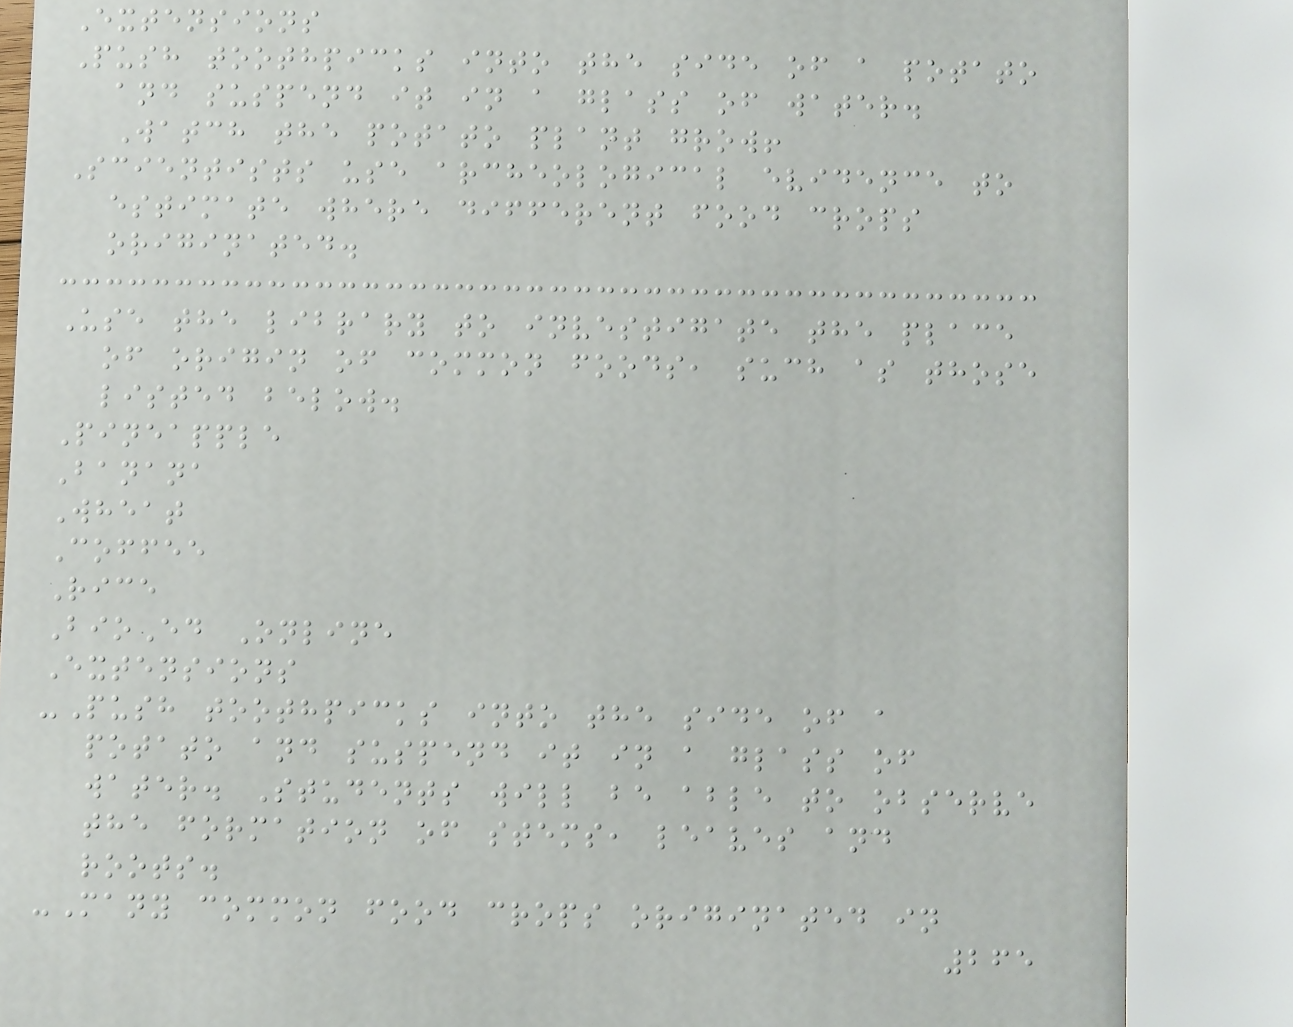Extensions
Push toothpicks into the side of a potato
and suspend it in a glass of water.
Watch the potato plant grow!
Scientists use archeological evidence to
estimate where different food crops
originated.
Use the library to investigate the place
of origin of common foods, such as those
listed below.
Pineapple
Banana
Wheat
Coffee
Rice
BioEd Online
Extensions
-Push toothpicks into the side of a
potato and suspend it in a glass of
water. Students will be able to observe
the formation of stems, leaves and
roots.
-Many common food crops originated in
265
